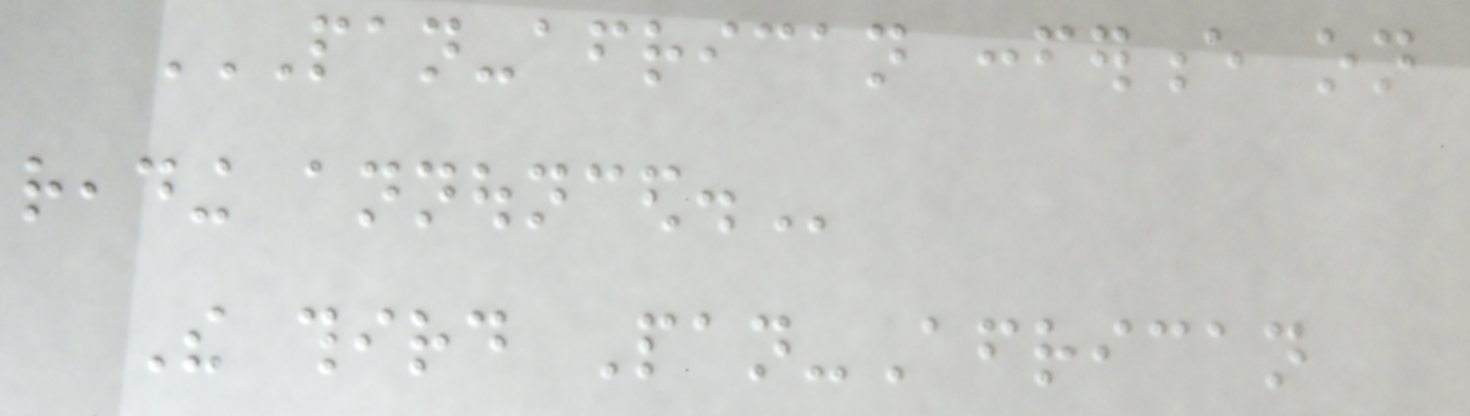PAN-AFRICAN CONFERENCE ON
READING ANNOUNCED.
The third Pan-African
